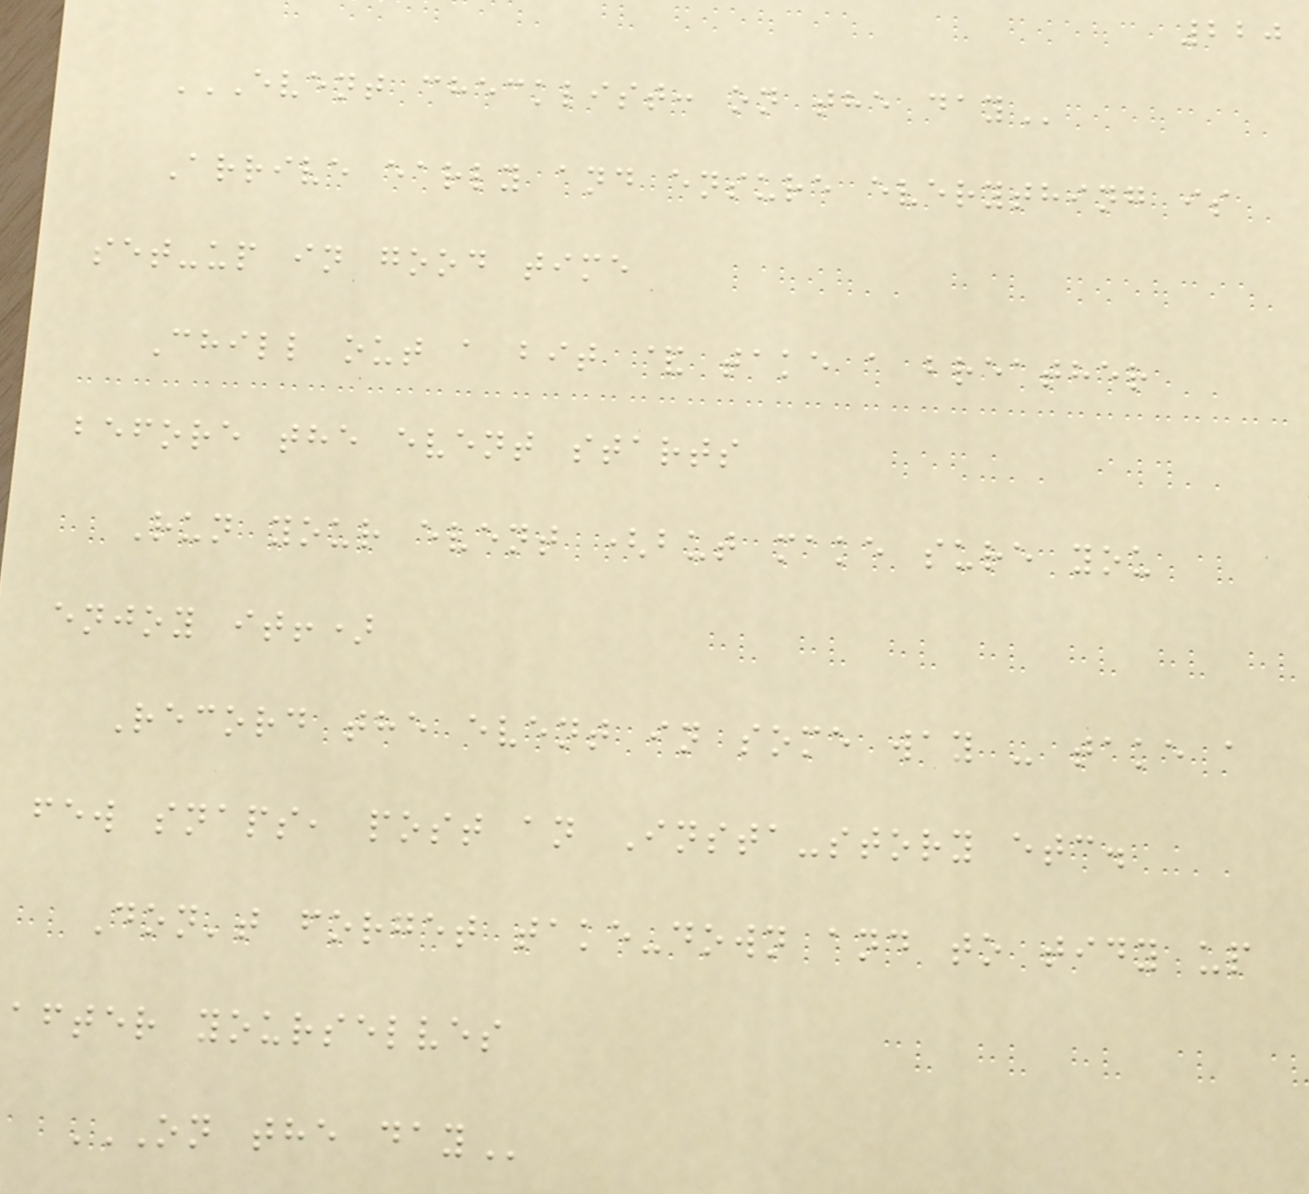220
EVENT CHECKLIST: ON THE DAY
Arrive early and ensure everything is
set-up in good time
Chill out a bit & take a breather
before the event starts
Run your event (but make sure you
enjoy it!)
Record the event in some way - take a
few snaps, post an Insta-story etc.
Don't forget take-down and to tidy up
after yourselves
ON THE DAY
